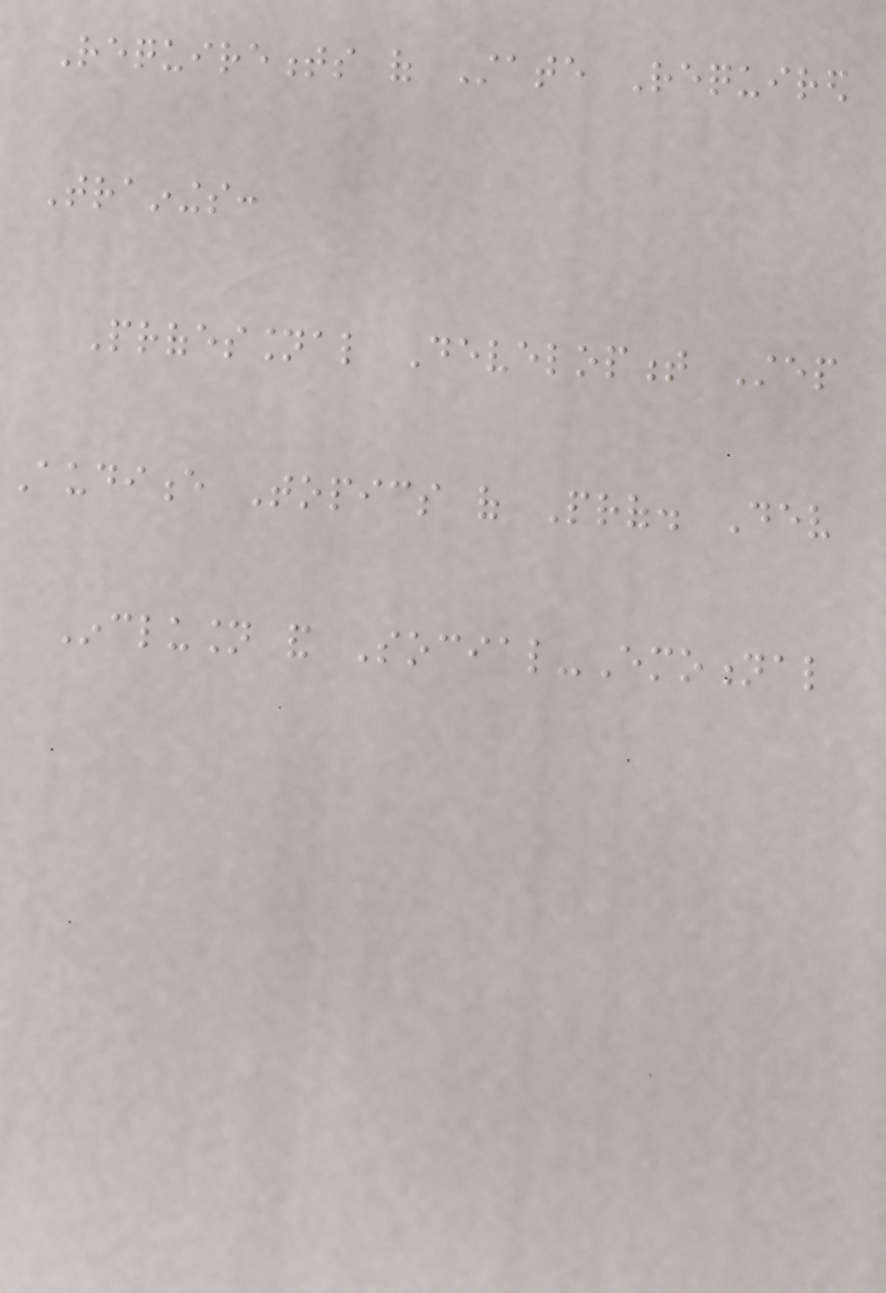Requirements of State Required
Trainings:
Professional Development Step
Audience Topics of Prof. Dev
Inclusion and Social-Emotional
